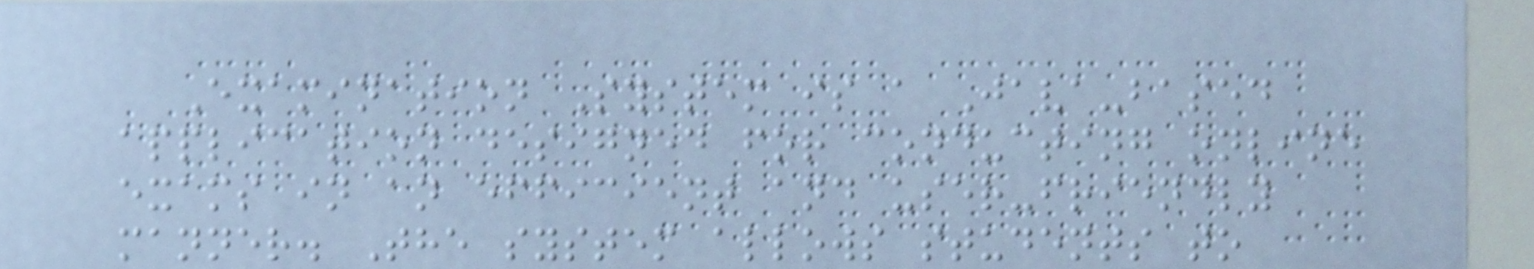Examination System is a Java-based
application designed for conducting online
exams in an efficient and user-friendly
manner. The system allows students to
